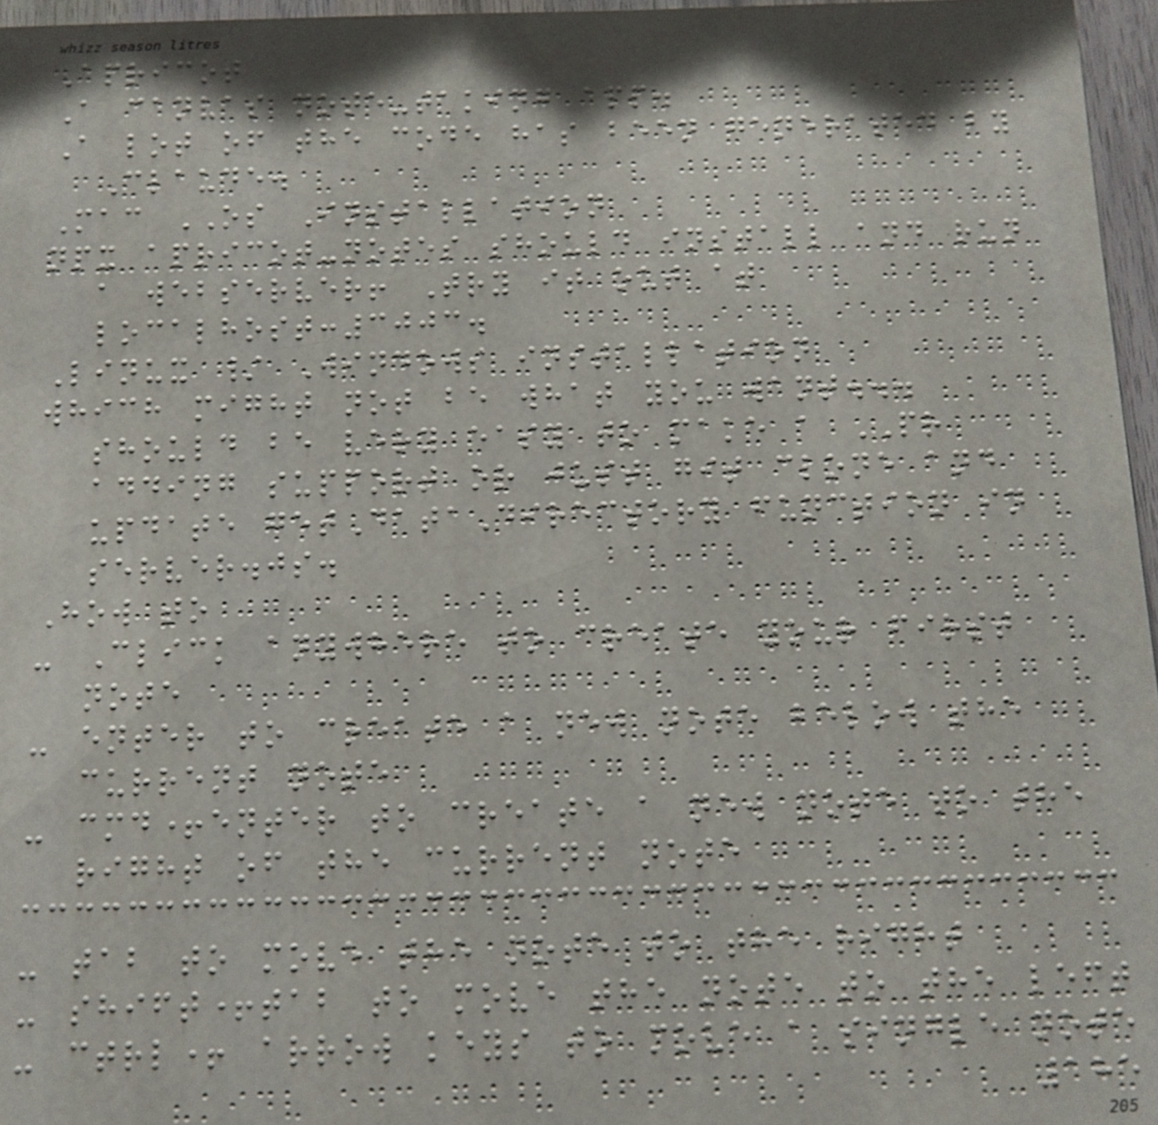Apricot
A canvas note-taking app.
A lot of the code has been generated by
Claude.
Mac OS Installation
npx apricot-notes should install and run
a webserver! Try it out at
localhost:3003.
Linux / Windows installation
which might not be what you want...
should be very easy to make a PR
adding support or just git clone and
update getDataDirectory function in
server.js.
How to
- Click anywhere to create your first
note
- enter to create a new note below the
current note
- cmd+enter to create a new note to the
right of the current note
- tab to move the note to the right
- shift+tab to move the note to the left
- ctrl+ arrow keys to move a single note
185
